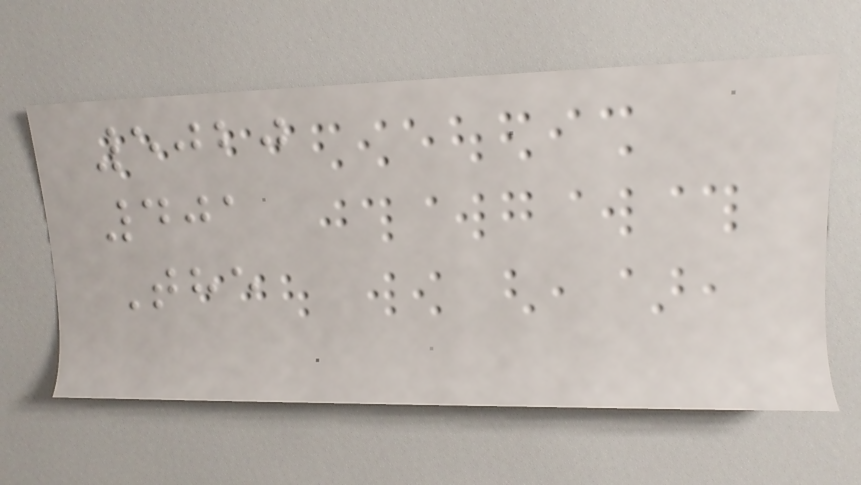5020
401
The
